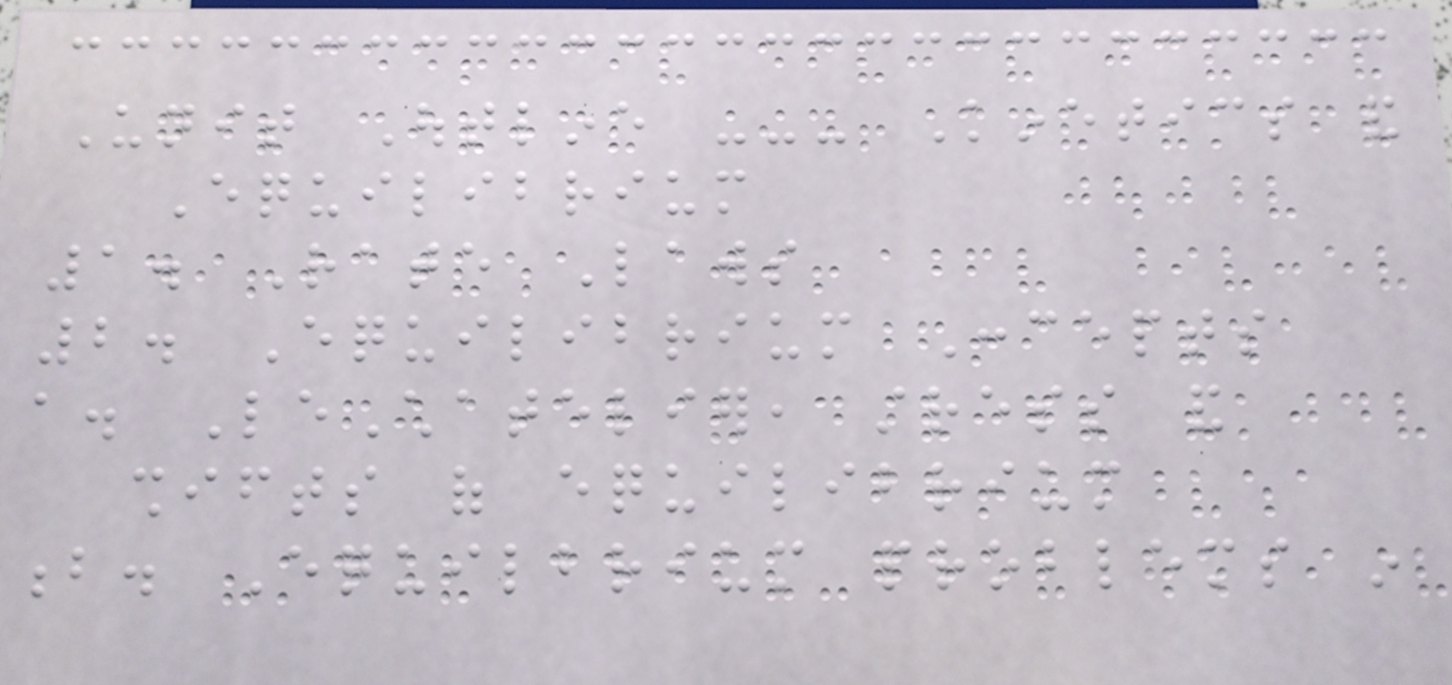Unit Outline --- Kinetics and
Equilibrium
1. Rate Laws
2. Equilibrium Concepts
a. LeChatelier, stress and
shifts of equilibrium
b. Equilbrium problems in
